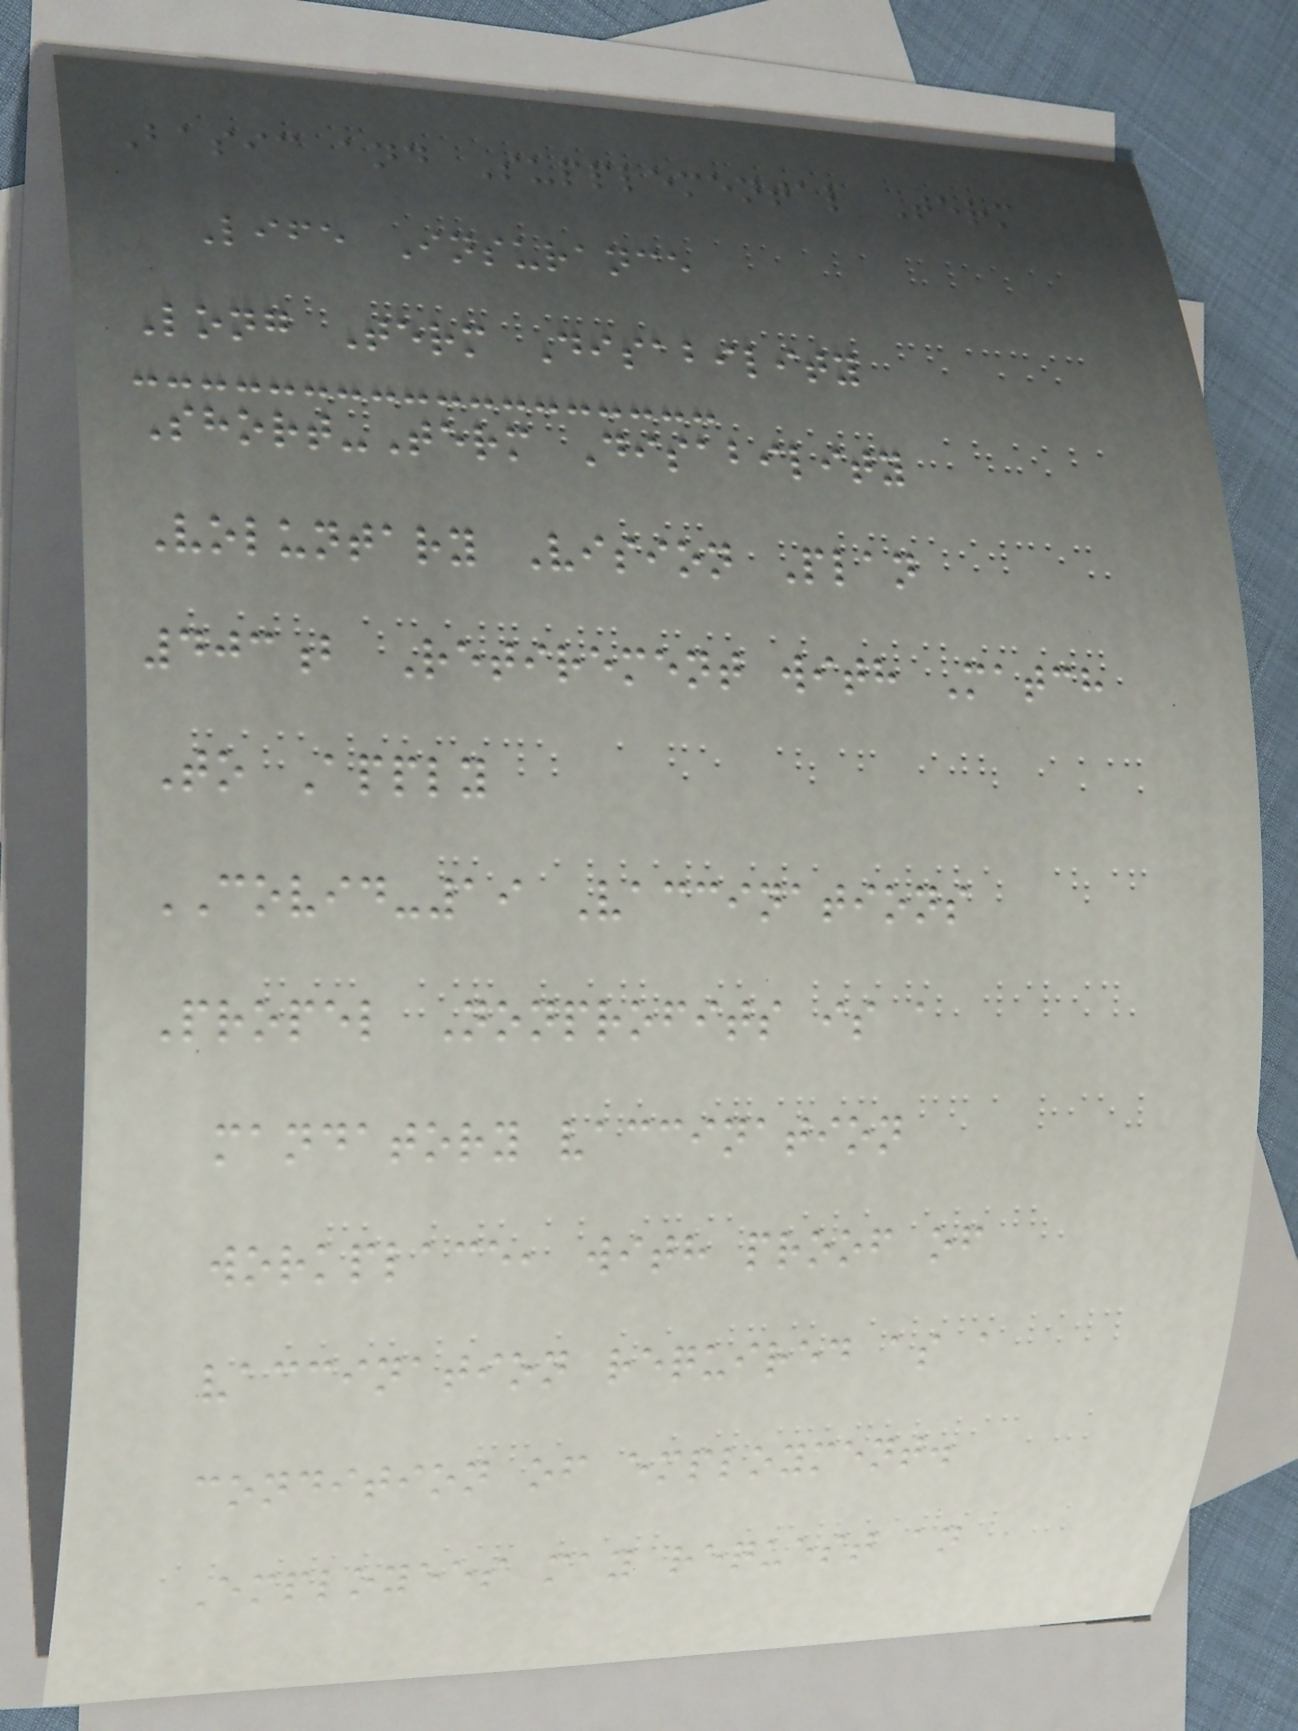Basic and Supplemental Term
Life Insurance
Long Term Disability
Short-Term Disability
Voluntary Vision Plan
403b Retirement with Match
To Apply
COVID-19 Vaccinations
Propel Nonprofits is a
mandatory vaccination
workplace, with proof of
vaccination required as a
condition of employment.
Employees may request an
